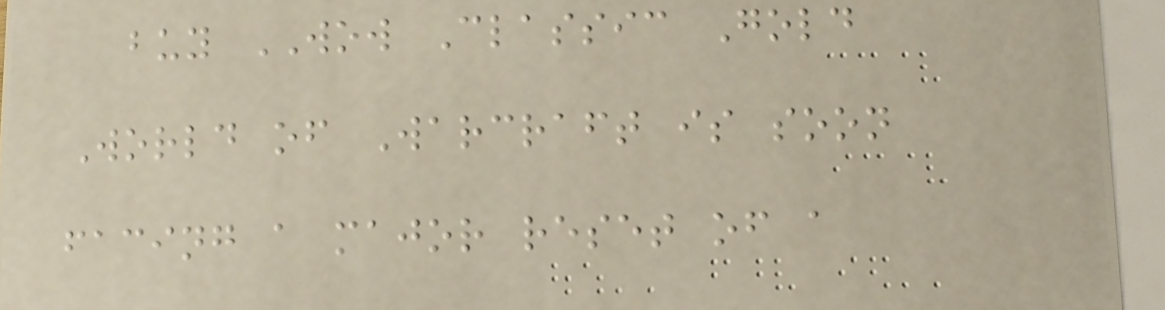buy WOW Classic Gold
World of Warcraft is soon
facing a major reset of a
